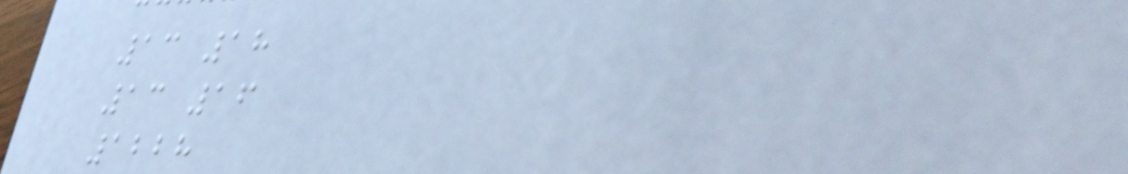13 18
13 16
1228
